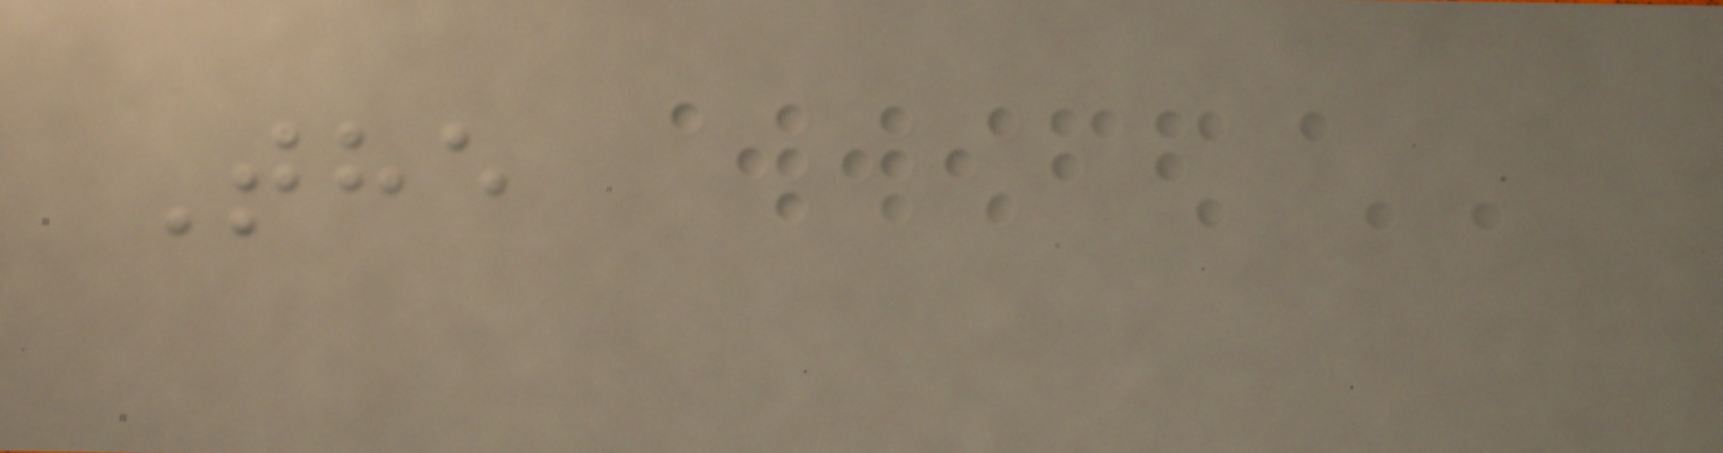The
